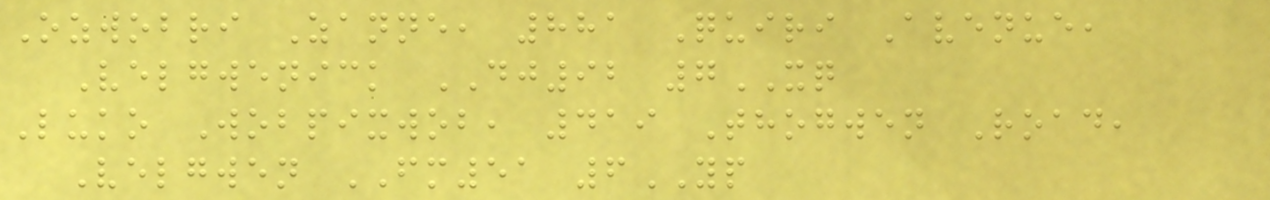Ozwobri Zanne, 881 Quiri Avenue,
Velgwenick DJ92 7XQ
Luko Wobpixwob, 419 Thogwen Road,
Velgwen FM51 6YP
